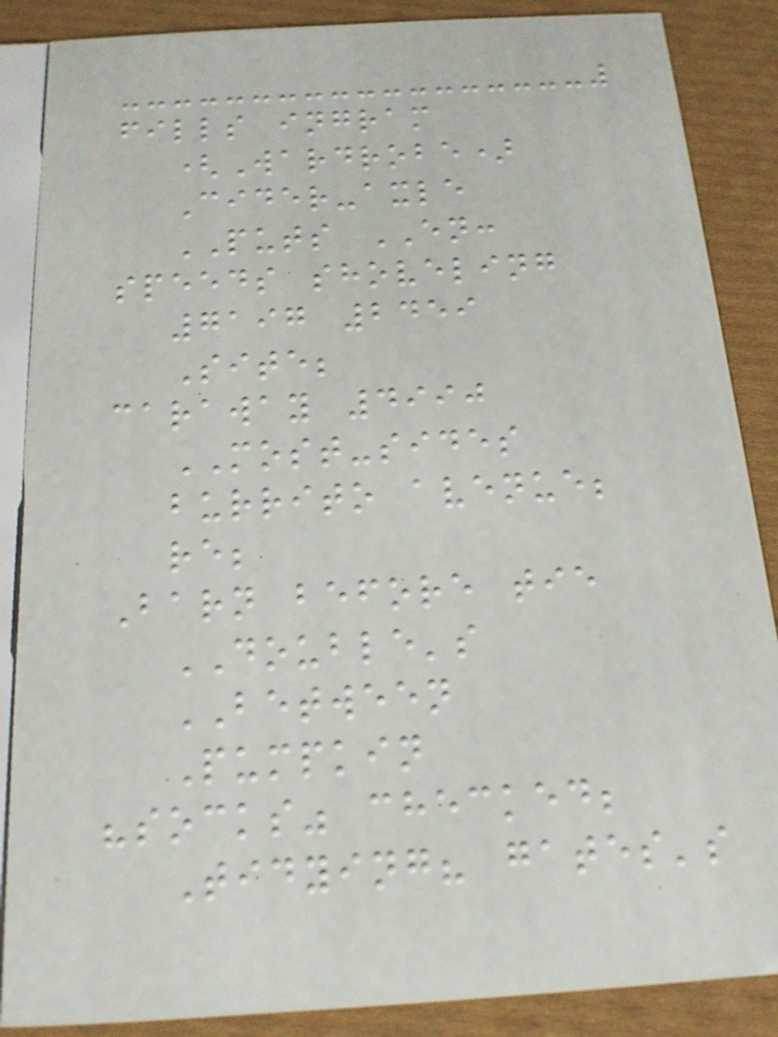fills ingram
(Wardrobe)
Cider-axle
PUTS EN:
speeds shoveling
7197 2459
Site;
caraway 4990
MOST-sides
burrito avenue;
re;
Barn before tie
DOUBLE's
BETWEEN
Pumpkin
"socks" checked;
Tidying? gates's
